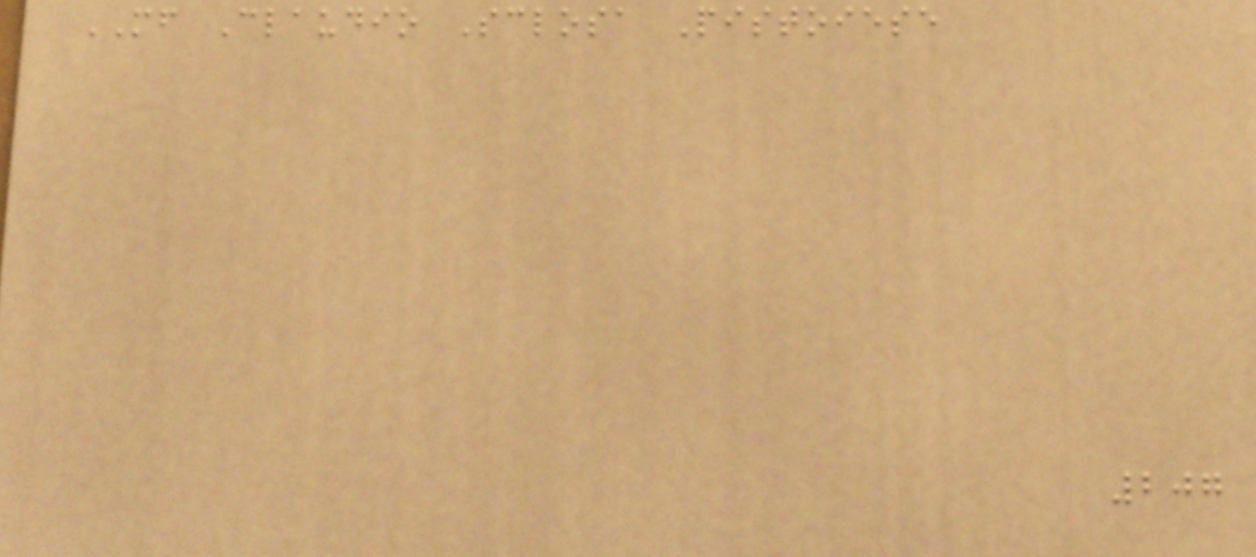MF Claudio Sclosa Pistoiese
207
